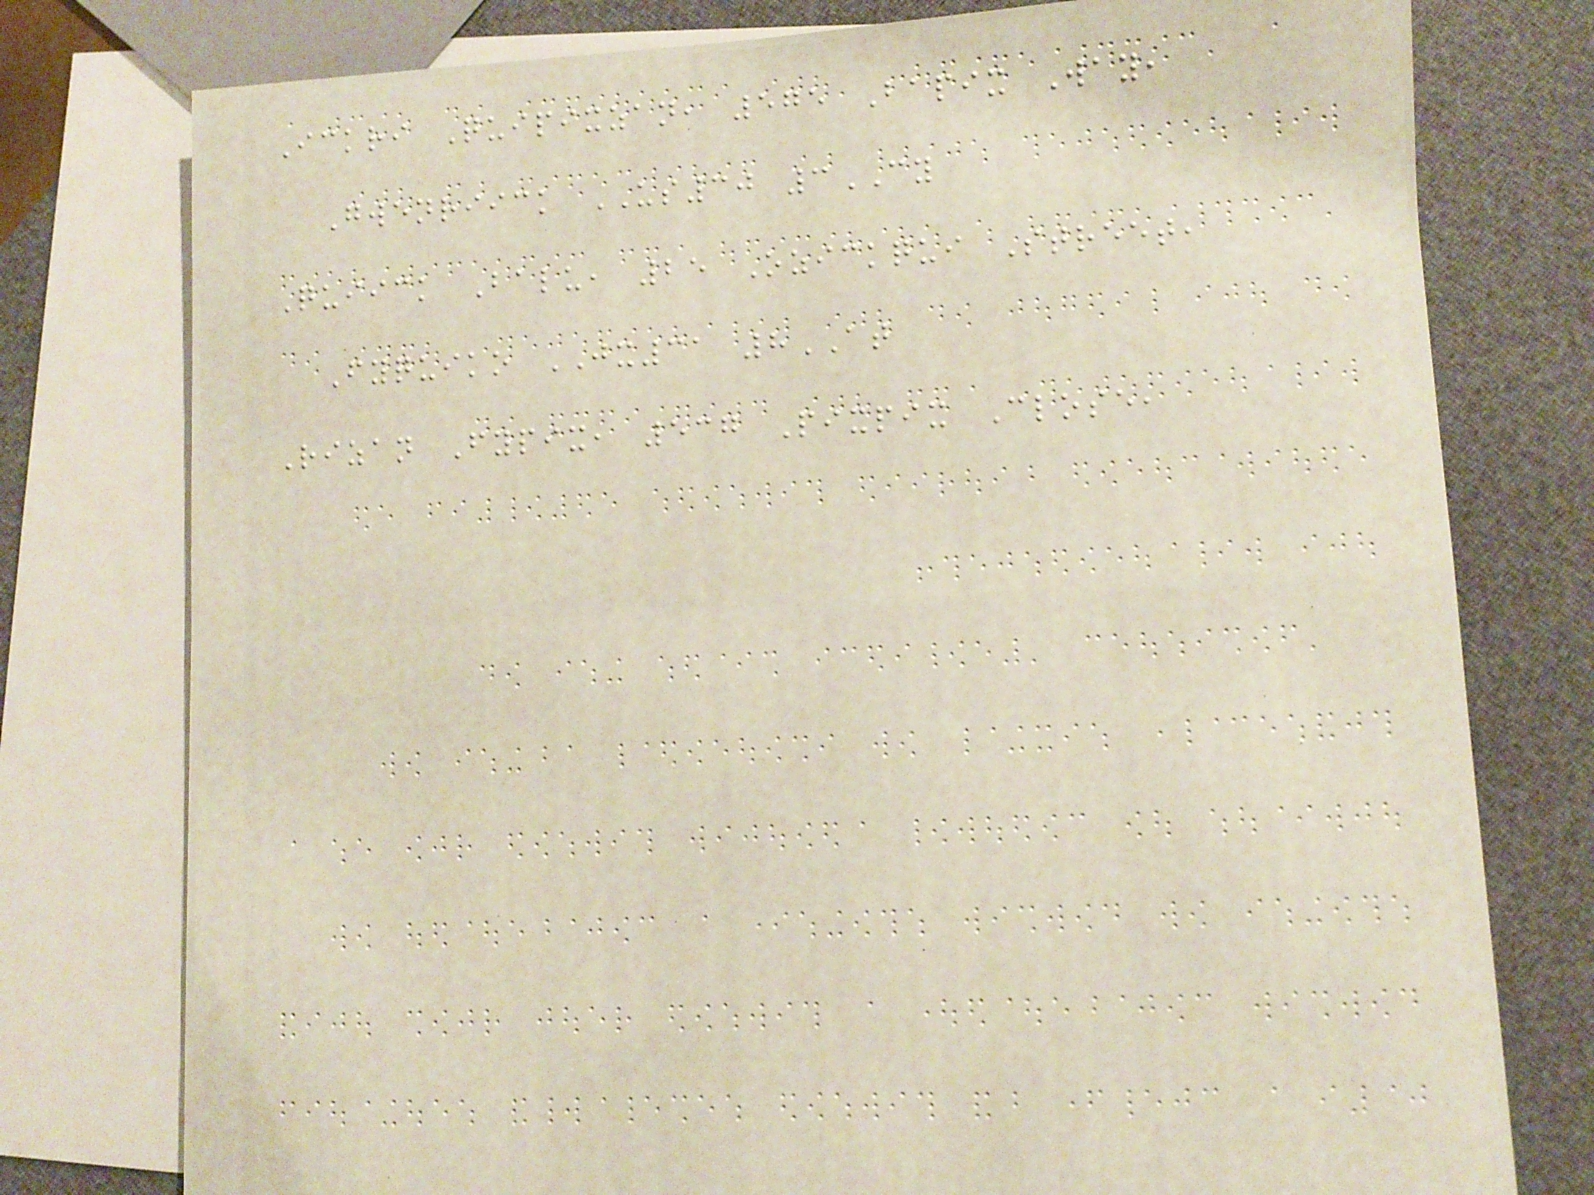Ickri Quipixzan, 575 Bapix Way,
Gwenriick US30 3CY
Quiick Balu, 25 Ozickqui Street,
Fyquiko JX31 8AT
Rizan Fypix, 537 Pixpix Close,
